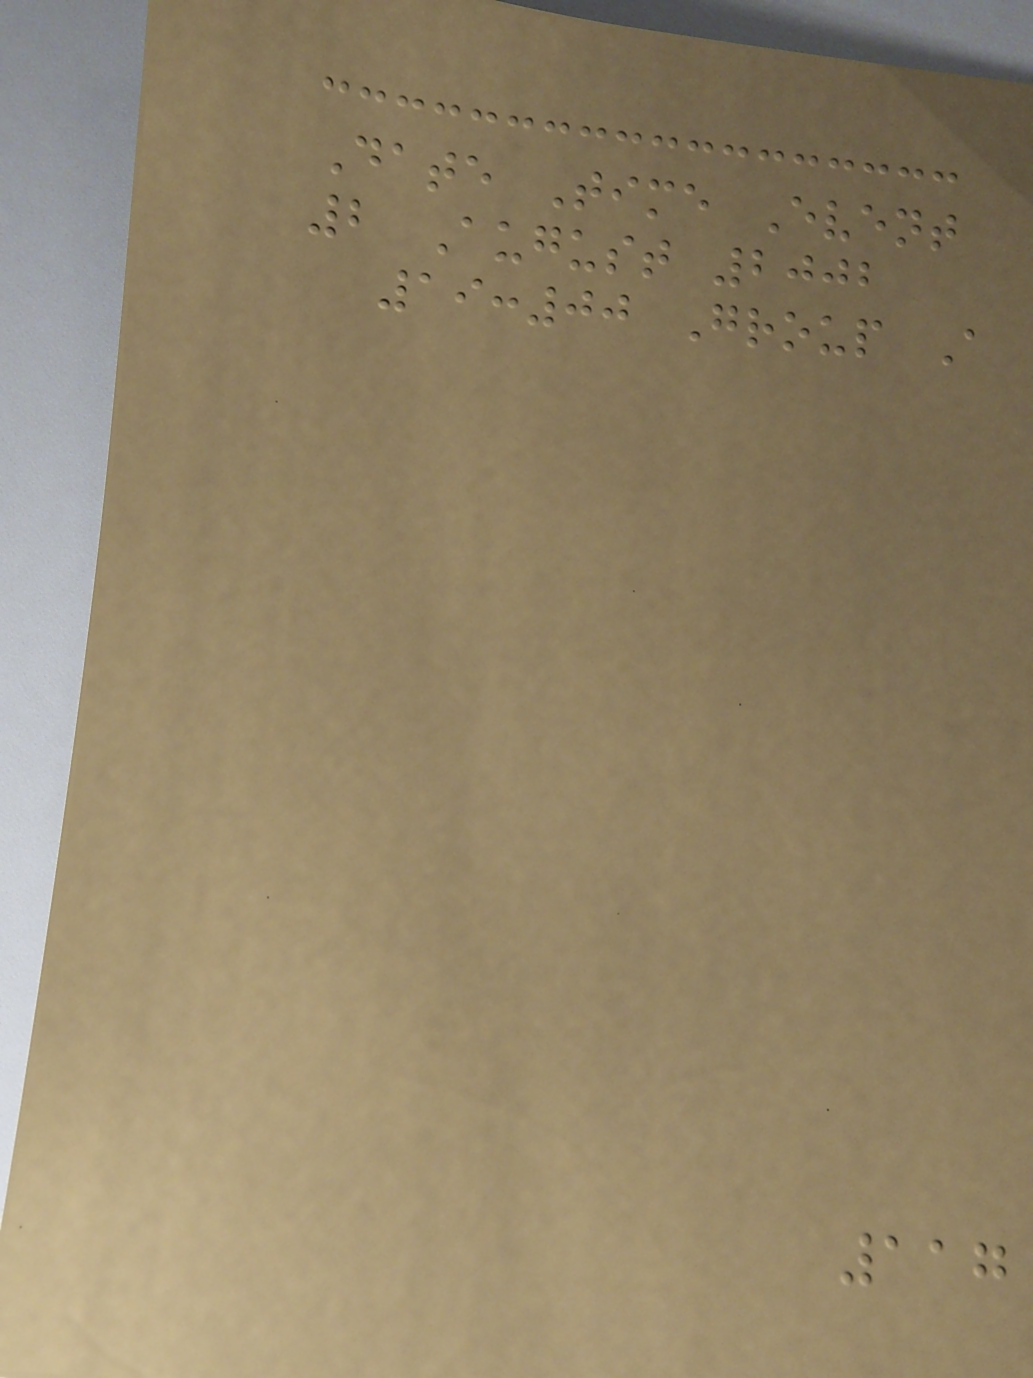Date Time Event
2 August 2002
19:00 Group A
117
